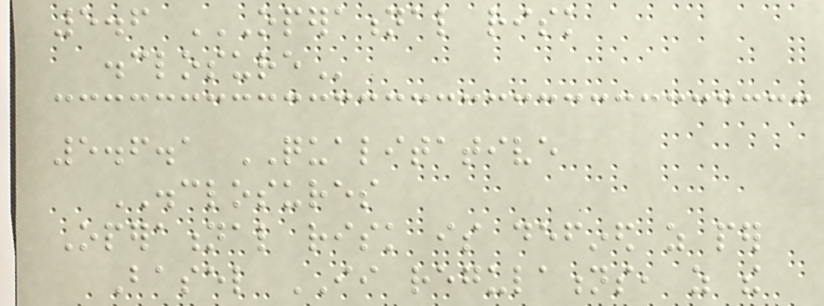5.6 OPERATIONAL RISK
DISCLOSURE
5.6.1 QUALITATIVE
DISCLOSURES
Operational risk is defined as per
Basel II regulations, as the
